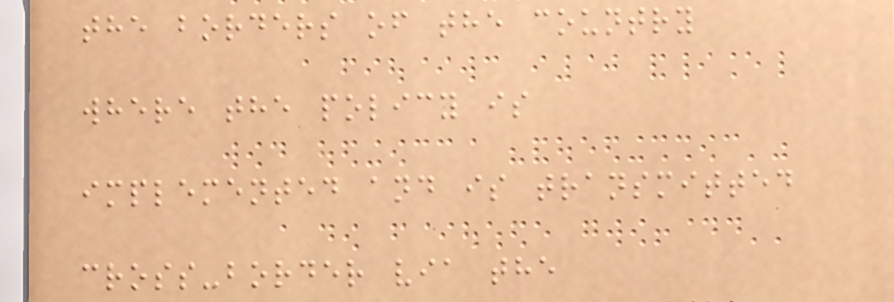the borders of the country
where the policy is
implemented and is transmitted
cross-border via the
